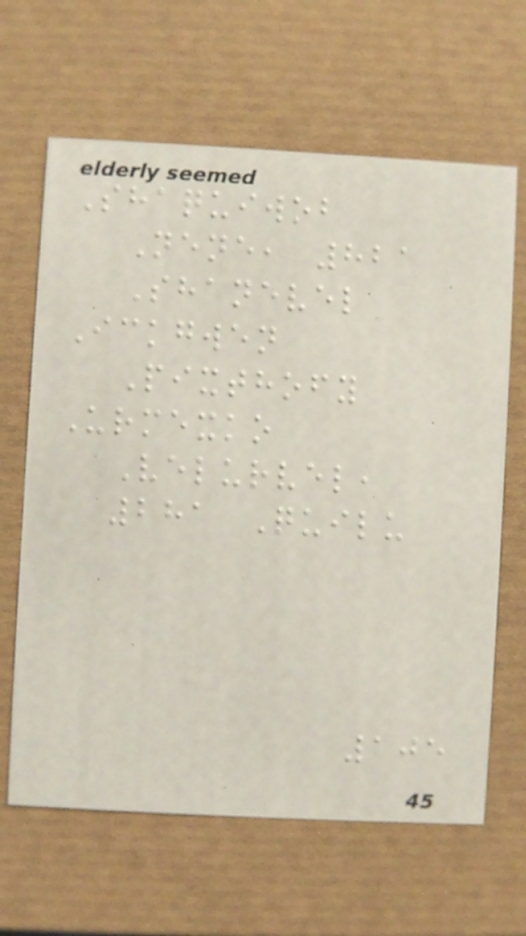Shaquiwob
Nene, 821
Shanevel
Ickgwen
Pixthofy
Urmexko
Velurvel,
281 Quilu
105
